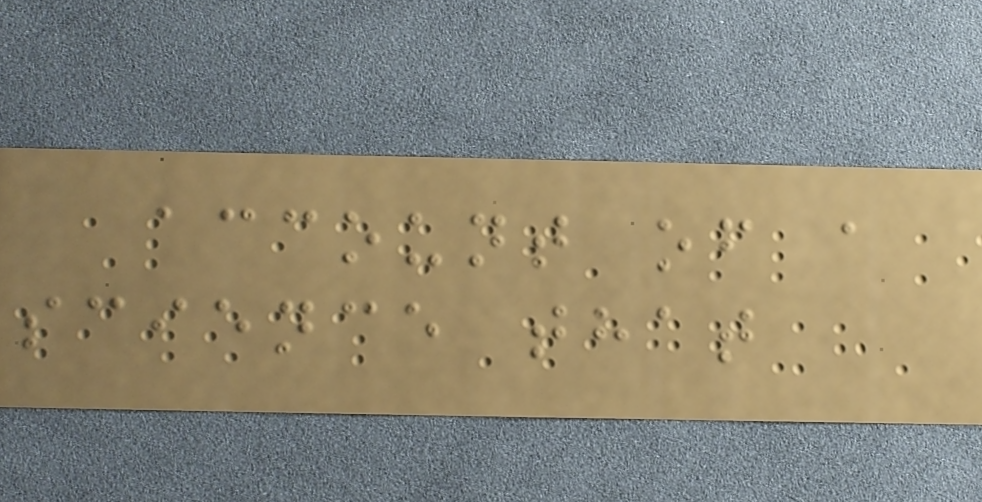account of a
science that
